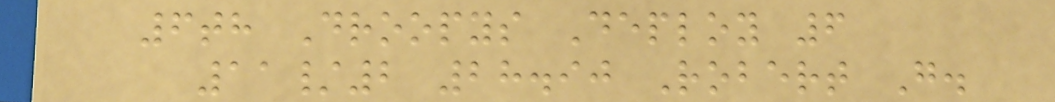6th Droopys Deploy 6
11/2 28.90 Robert G.
